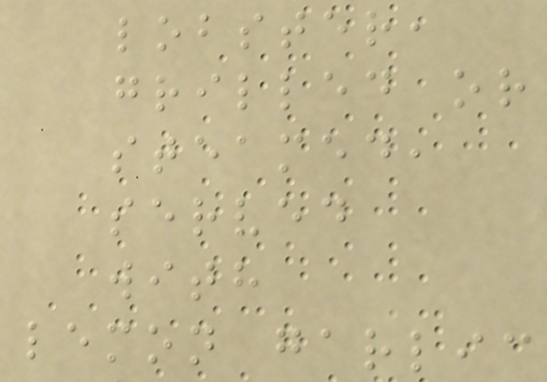lobster,
grilled or
steamed,
served
with
lemon garlic
